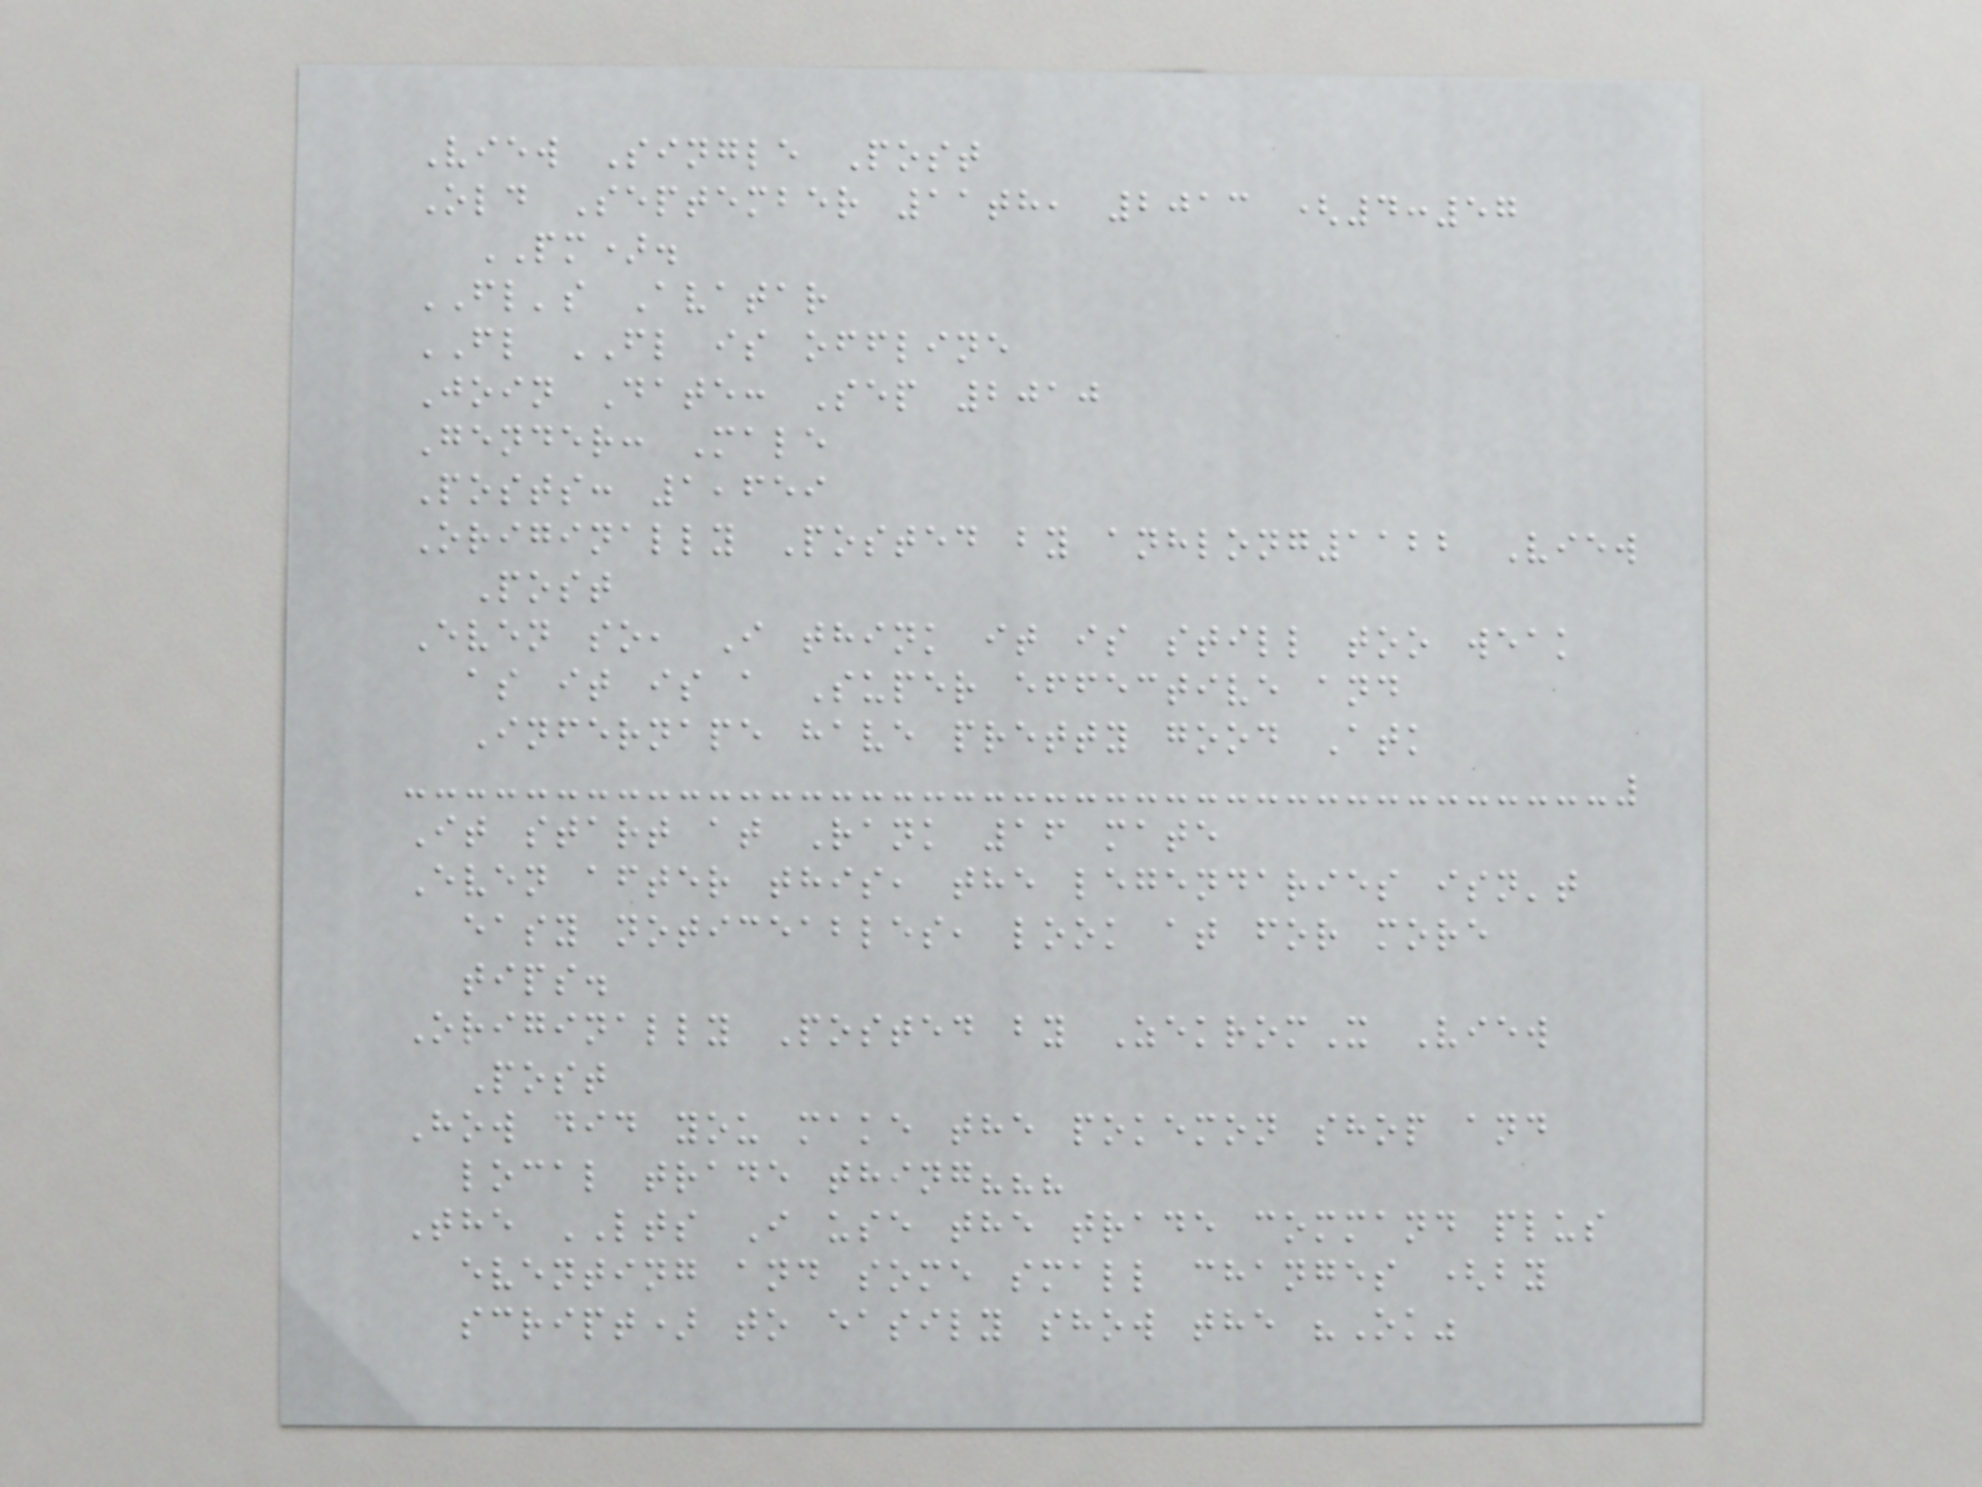View Single Post
Old September 11th, 2013 (4:57
PM).
FL's Avatar
FL FL is offline
Join Date: Sep 2010
Gender: Male
Posts: 1,659
Originally Posted by anhlong1122 View
Post
Even so, I think it is still too weak
as it is a Super effective and
Infernape have pretty good Atk
It start at Rank 16 mate
Even after this, the legendaries isn't
easy noticeables, look at for more
tips.
Originally Posted by ZekromX View
Post
How did you make the pokemon shop and
local trade thing???
The LTS I use the trade command plus
eventing and some small changes (by
script) to easily show the "Ok"
